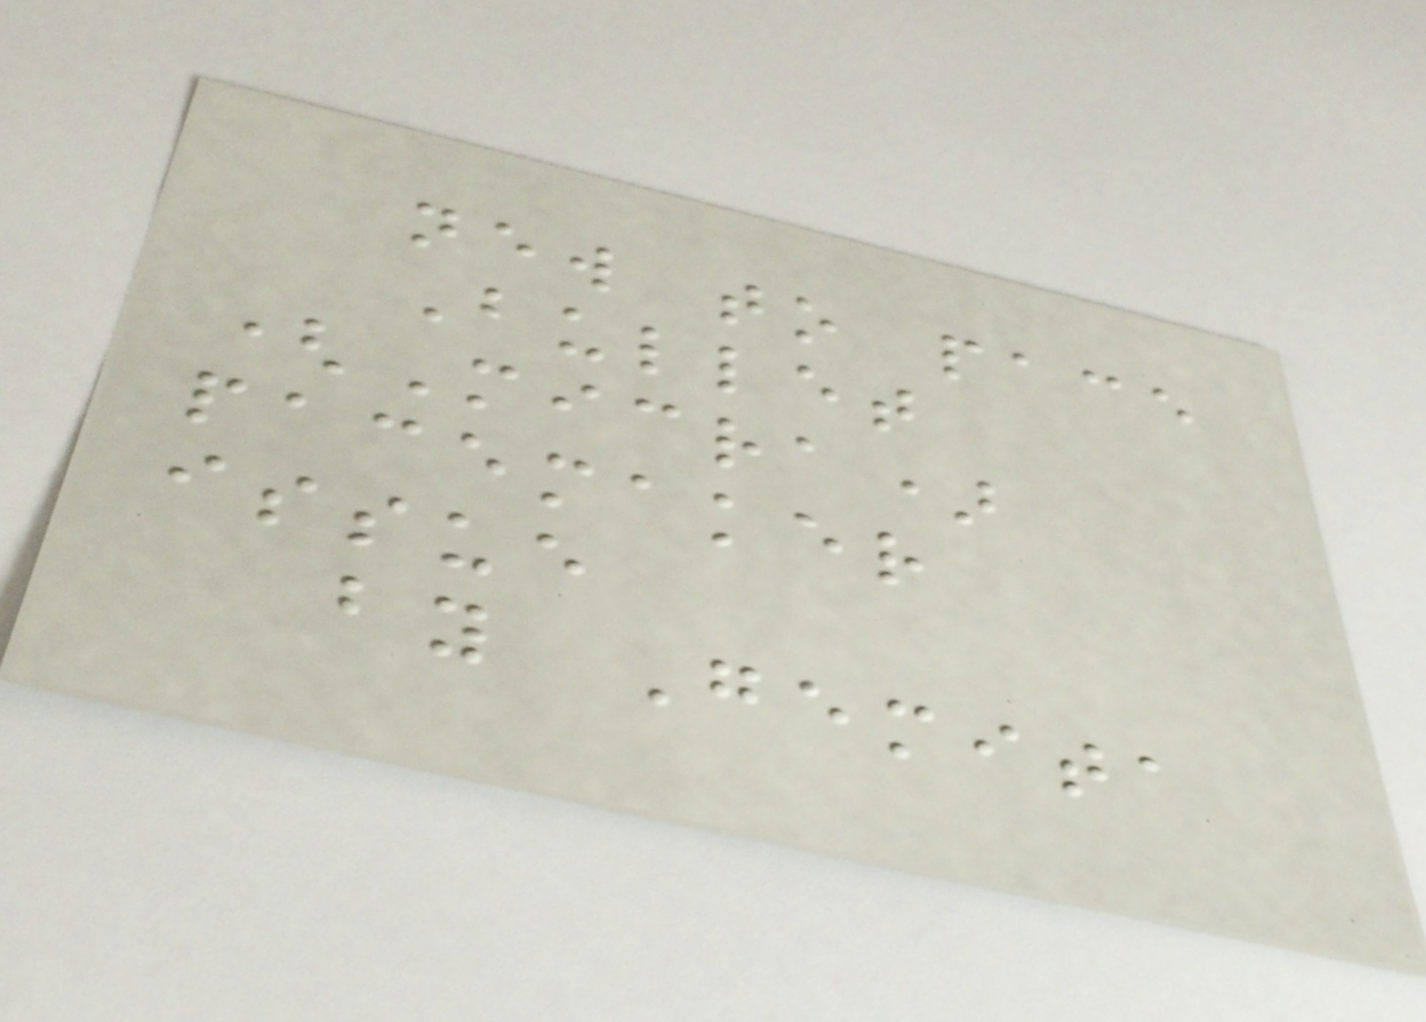new to pace
Bullet
(Micra)
pacemaker
issue
by Gemita
